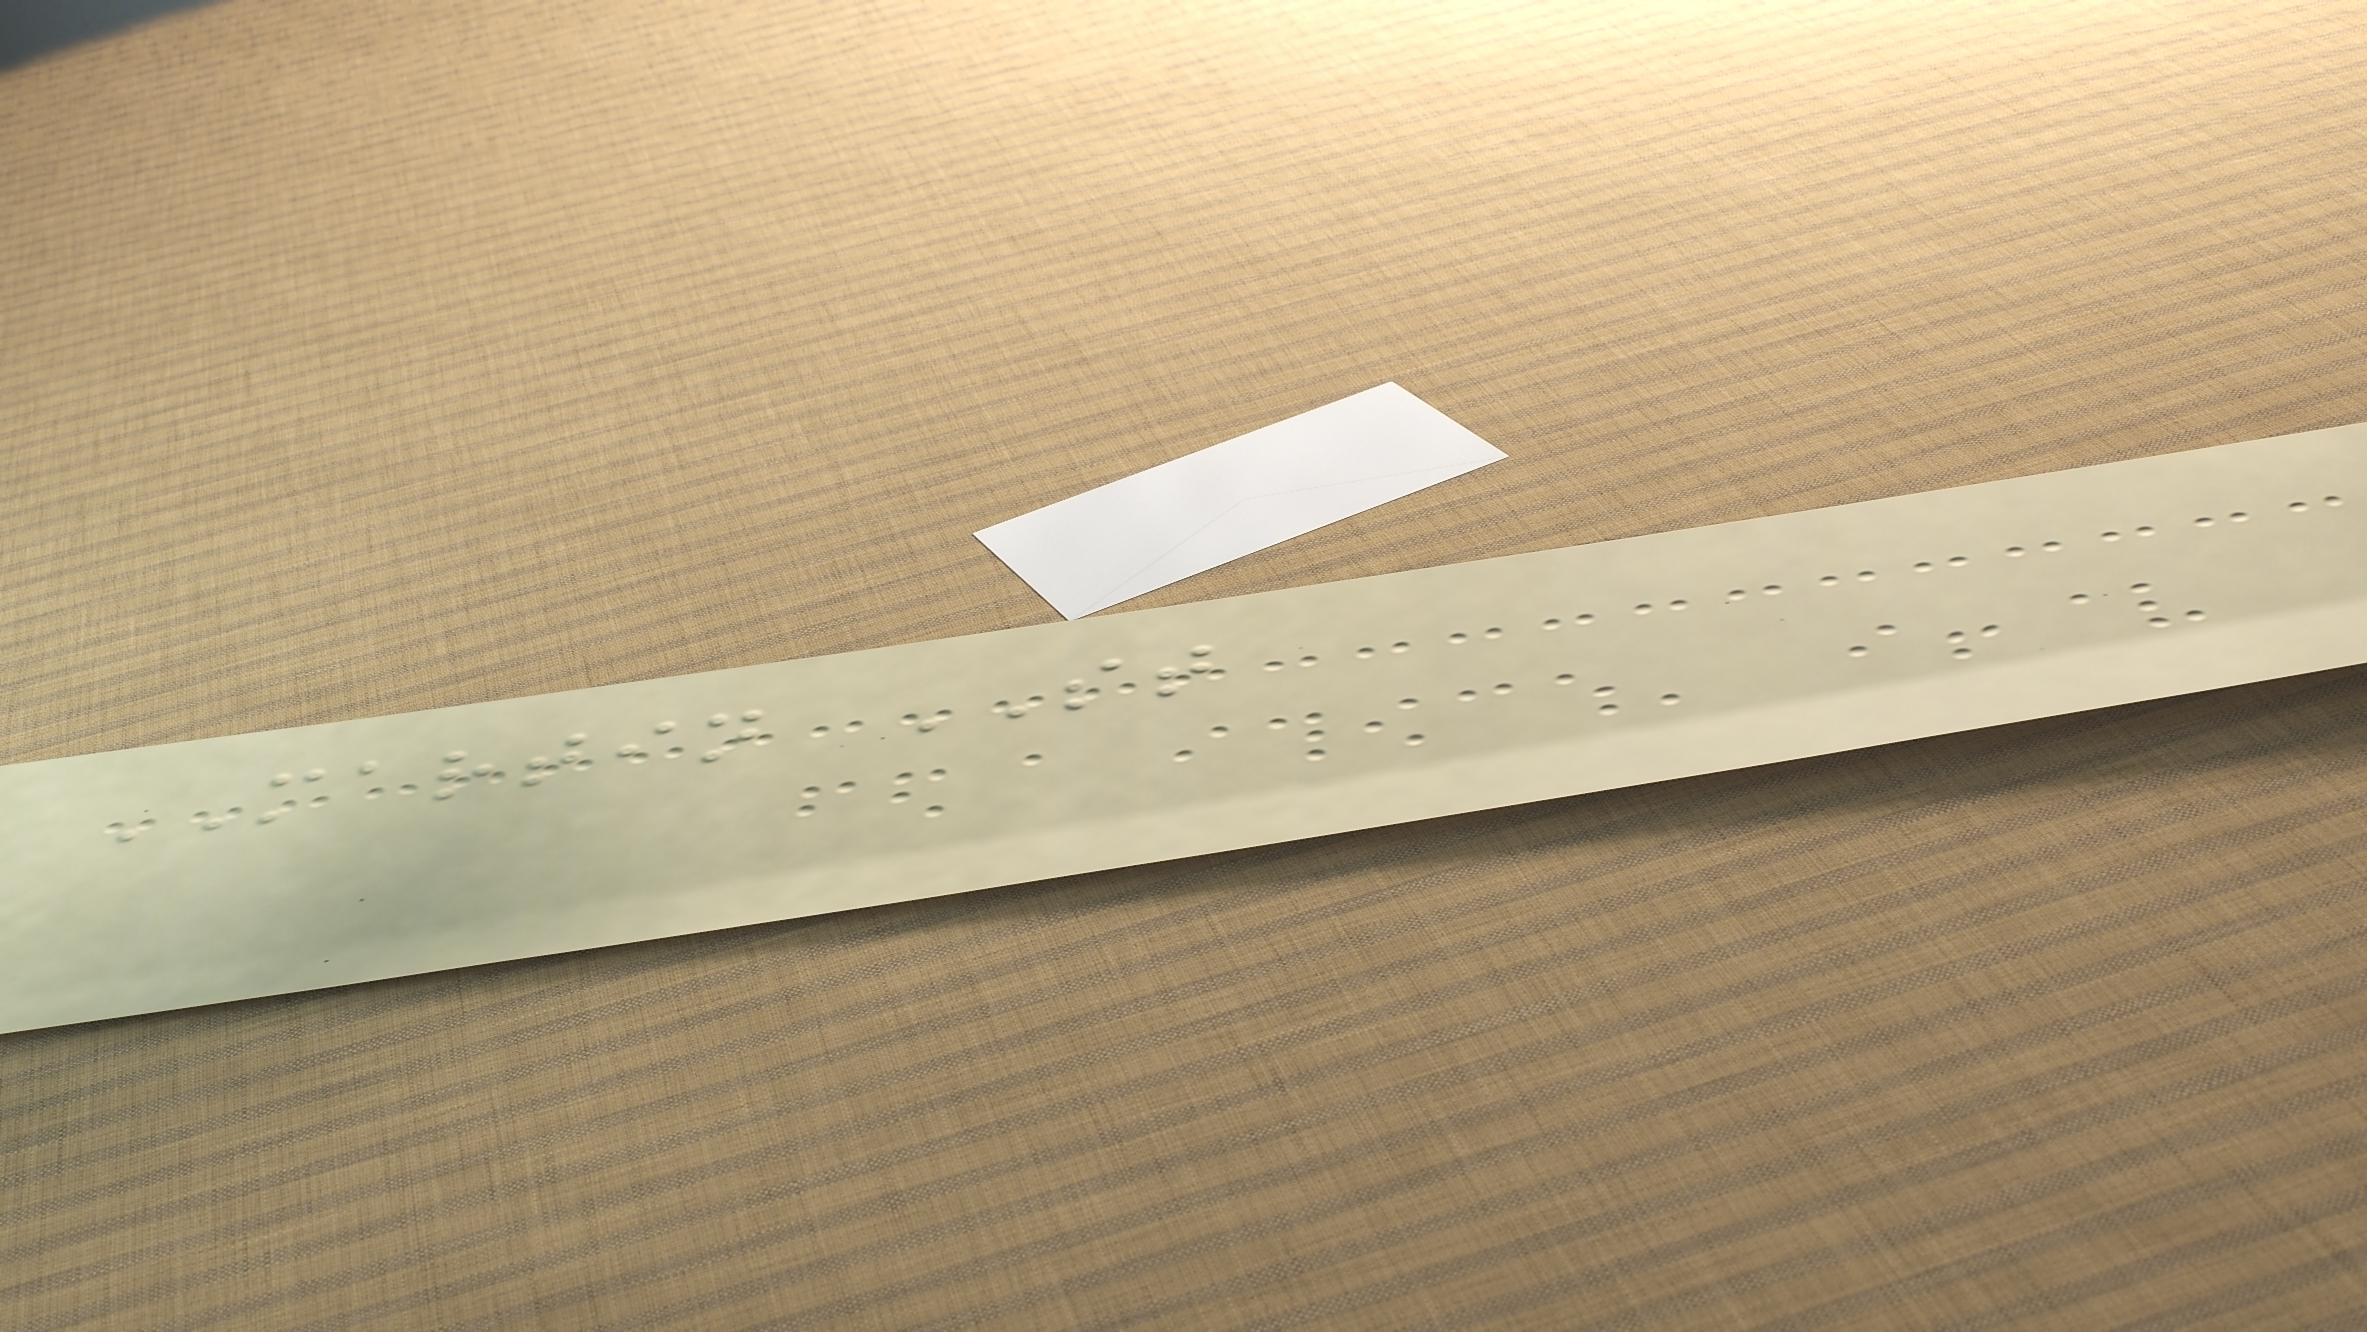MARTIN ST
